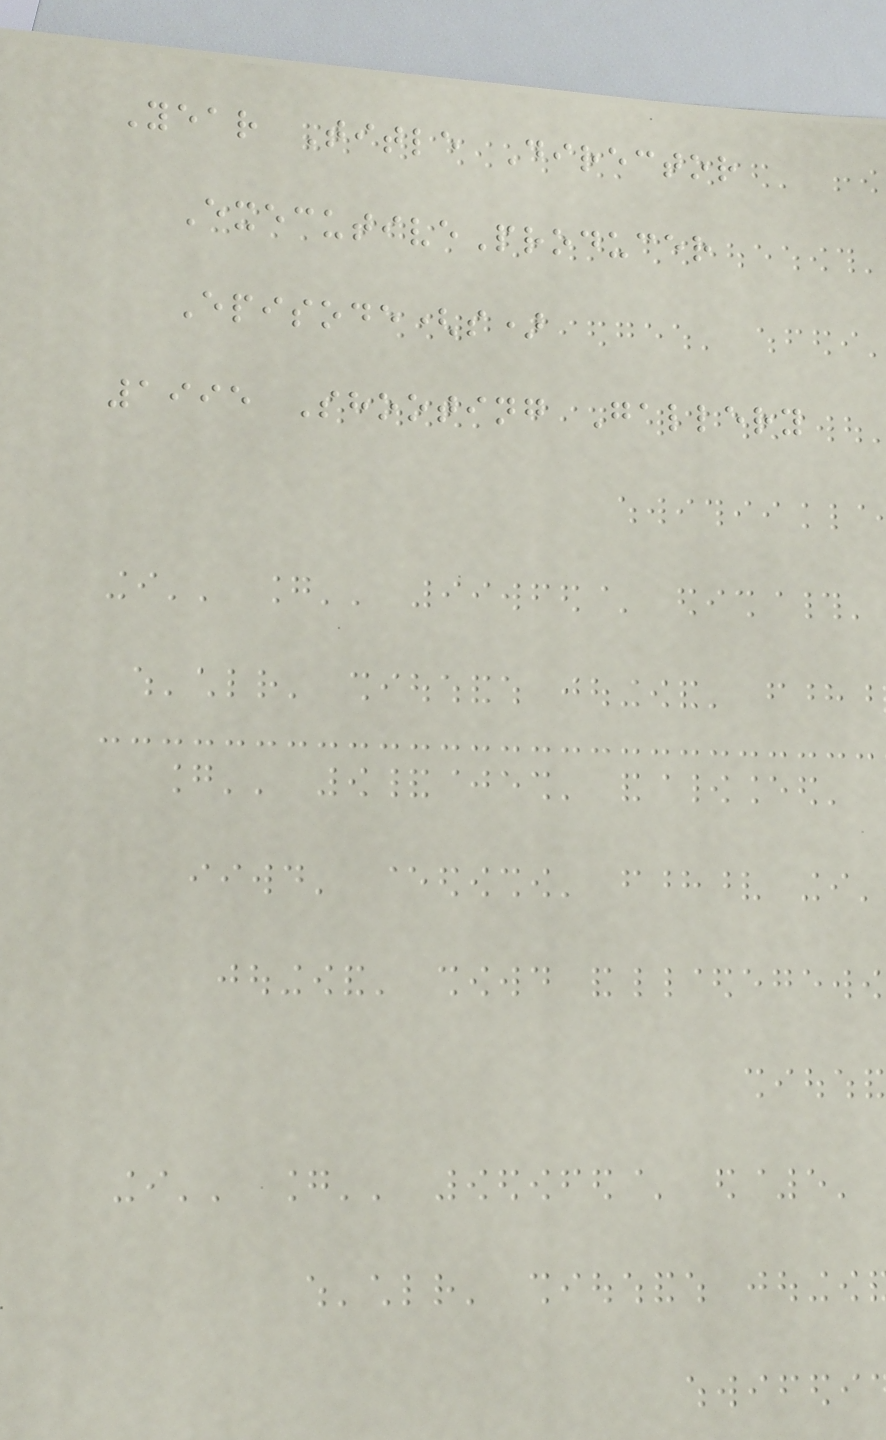Year Title Director
ExecutiveProducer
Episode(s)
1995 Shooting Gallery
